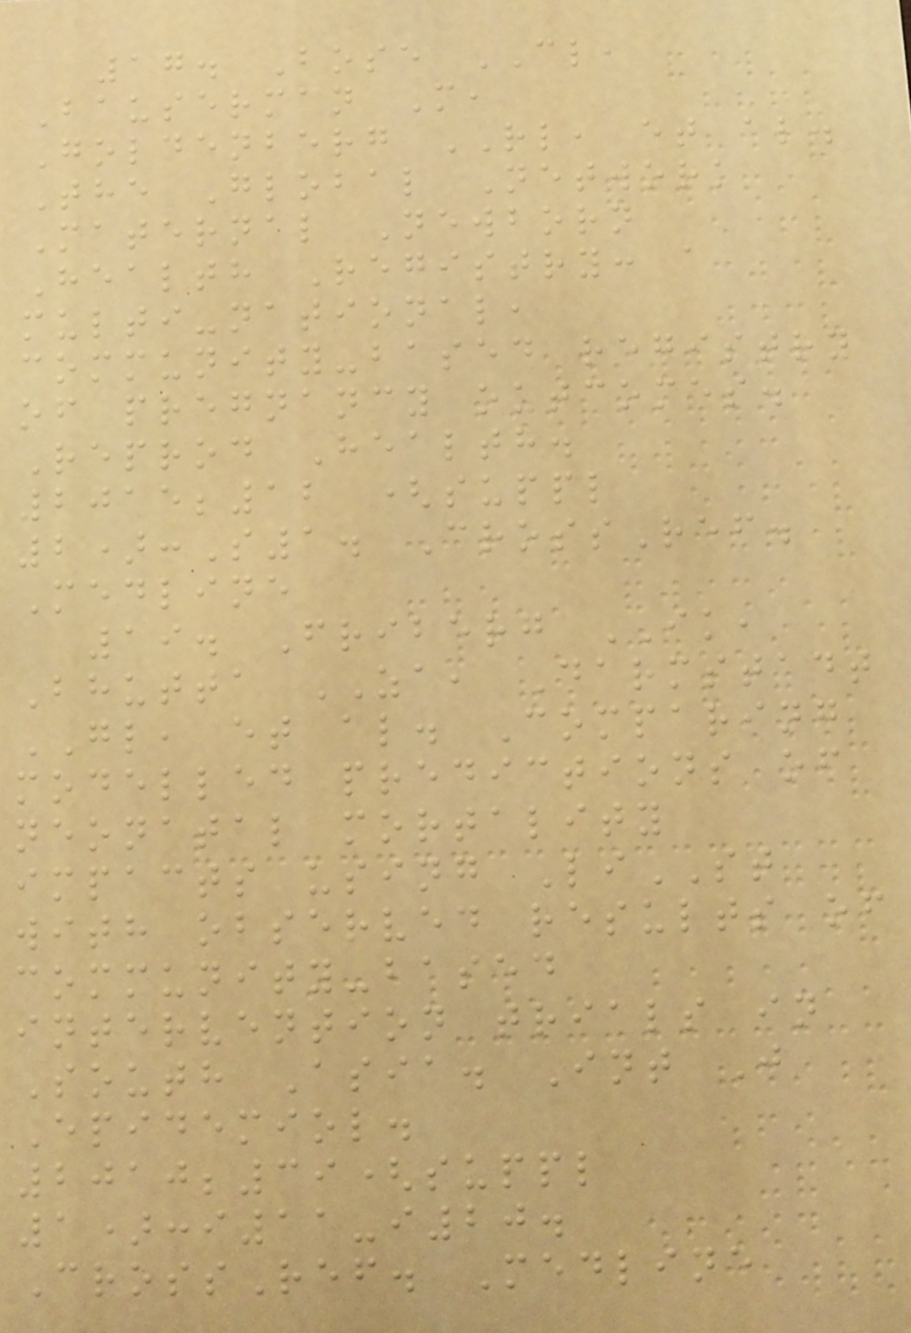17. Bose CL,
Bauserman M,
Goldenberg RL, et al.
The Global Network
Maternal Newborn
Health Registry: a
multi-national,
community-based registry
of pregnancy outcomes.
Reprod Health.
2015;12 (suppl
2):S1. CrossRef.
Medline
19. Friberg IK,
Bhutta ZA, Darmstadt
GL, et al. Comparing
modelled predictions of
neonatal mortality
impacts using LiST
with observed results of
community-based
intervention trials in
South Asia. Int J
Epidemiol.
2010;39(suppl
1):i11-i20.
CrossRef. Medline
